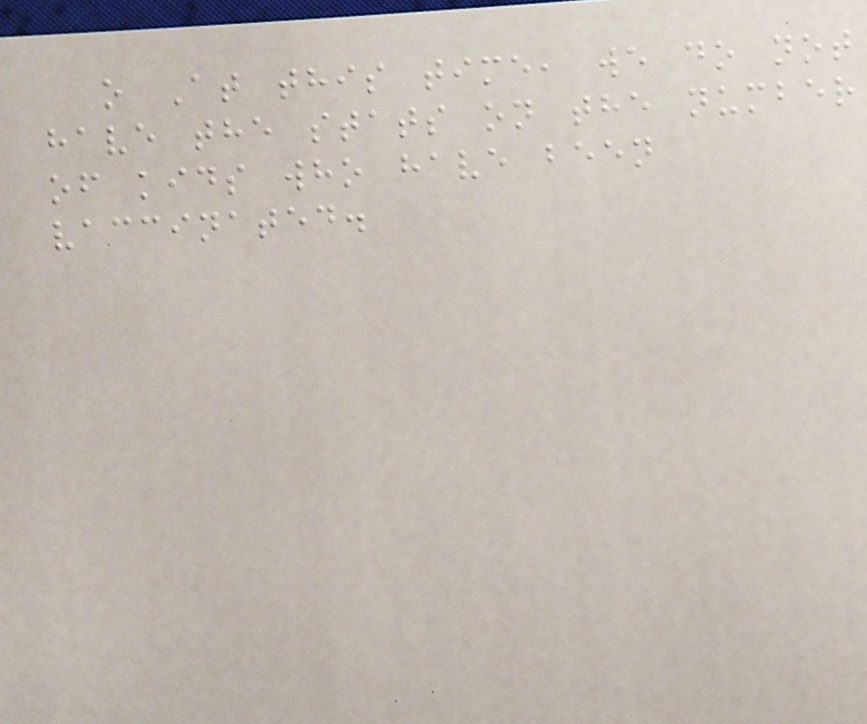o At this time, we do not
have the stats on the number
of kids who have been
vaccinated.
